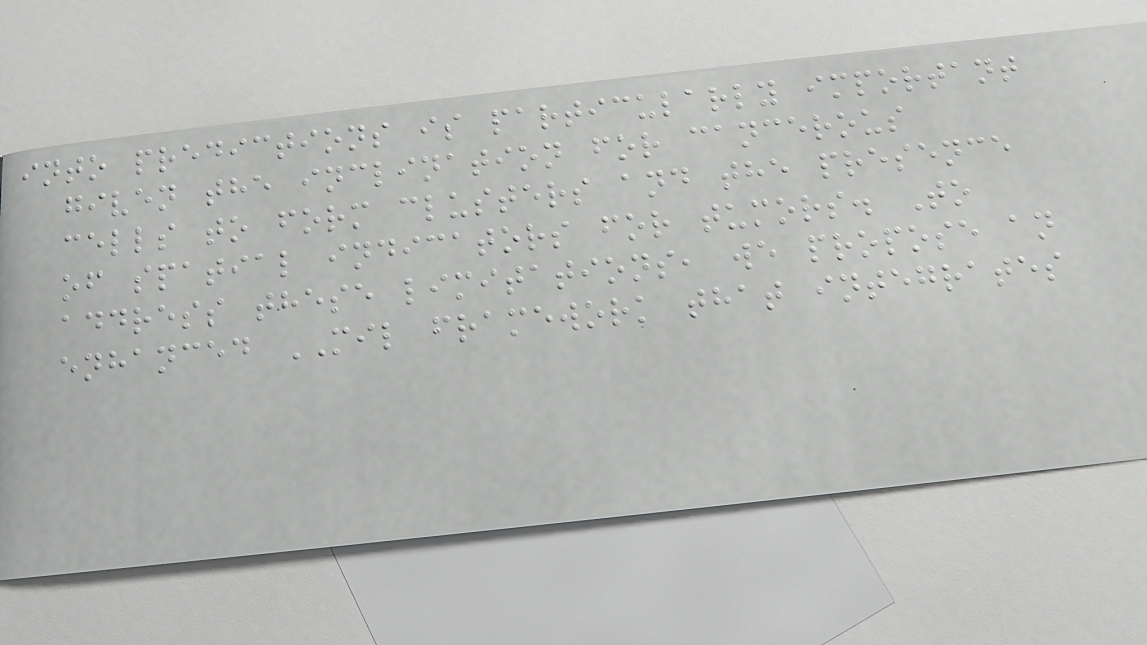into predictions is particularly important
given the inclination for cancerous
cells to form clusters and the presence
of spatial indicators for tumors. To
address these limitations, we propose an
enhanced MIL framework that integrates
